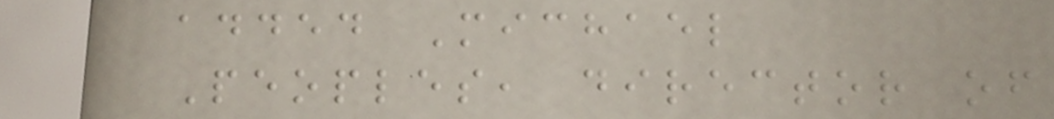added Michael
Peoples, director of
